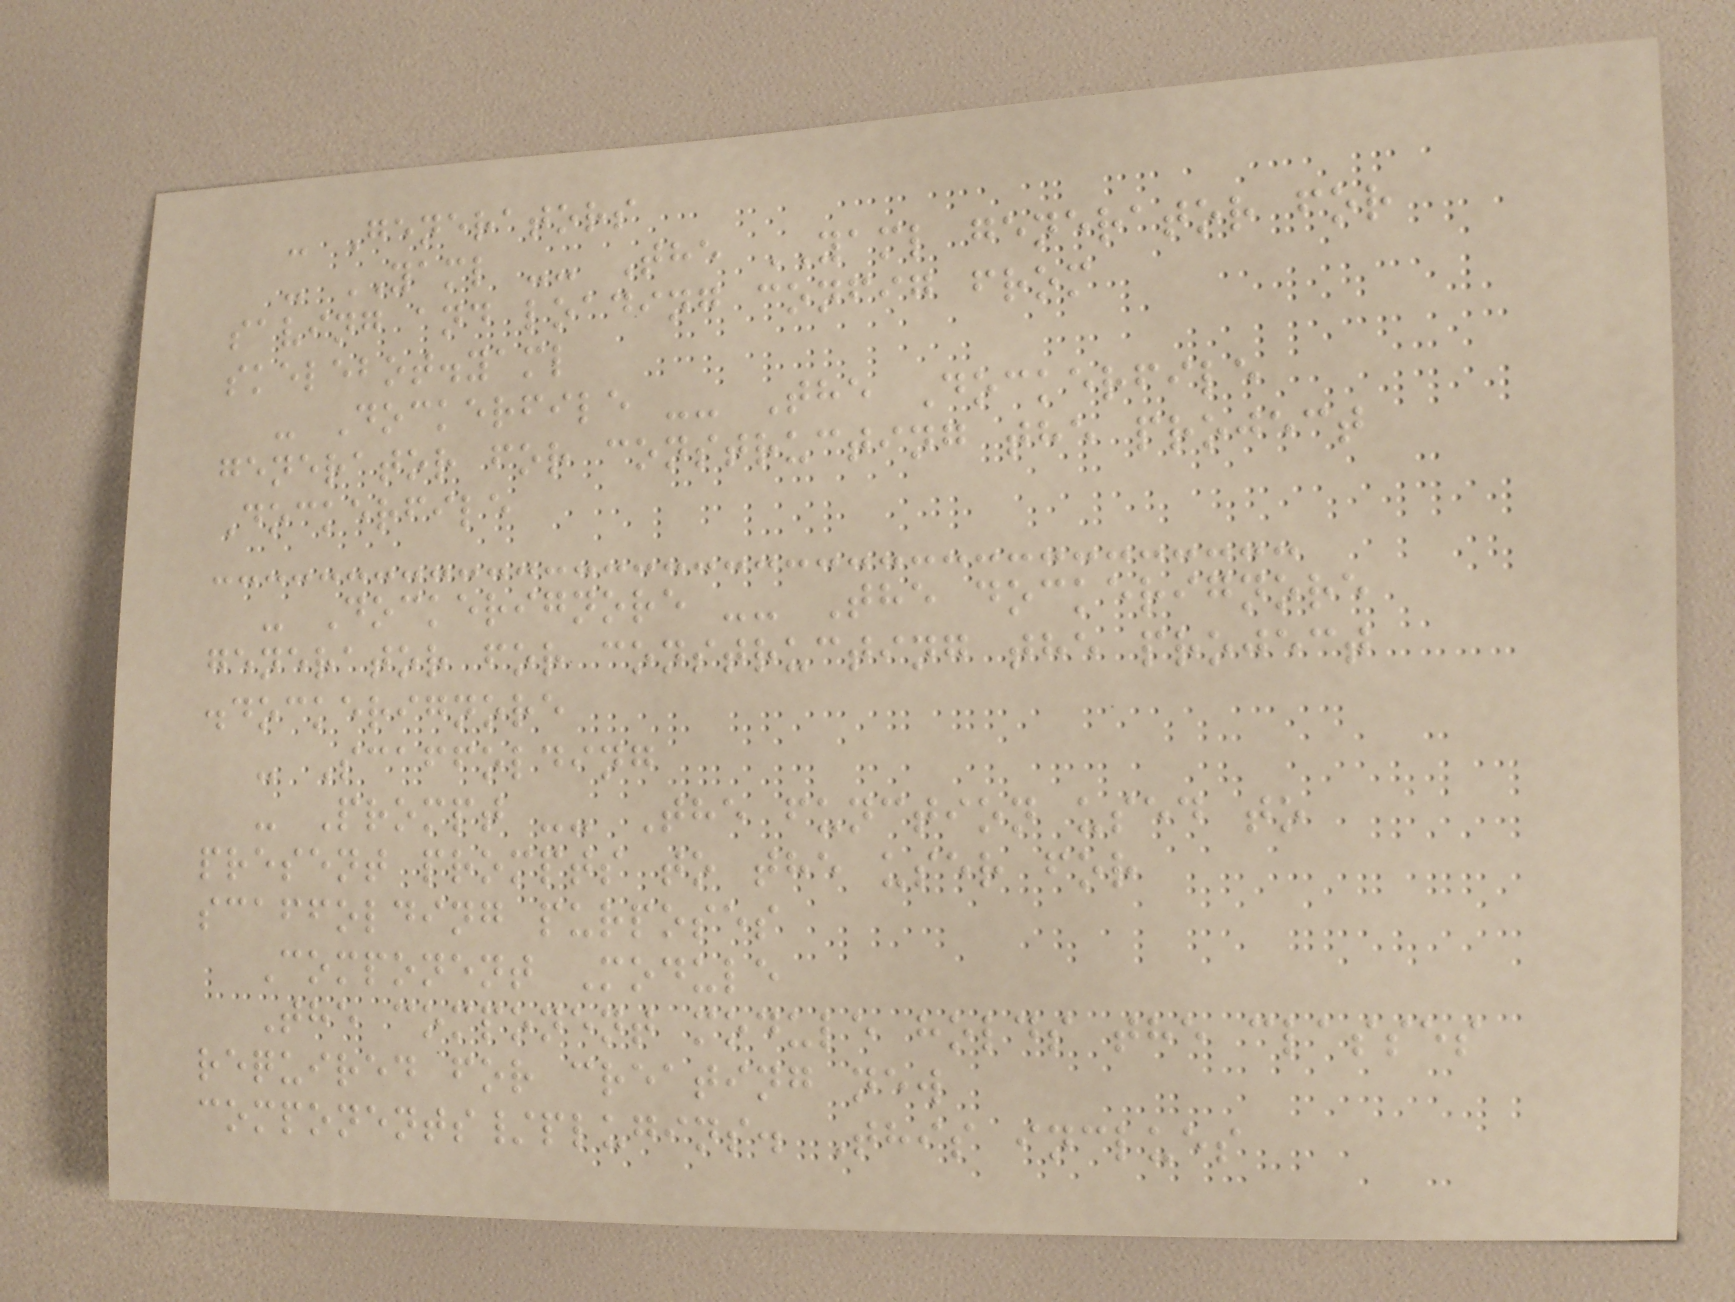- Generators
- YAML -- The YAML generator for
saving and loading config from
skelebot.yaml
- Dockerfile -- The Dockerfile
generator for constructing the project
Dockerfile
- Dockerignore -- The dockerignore
generator for constructing the project
.dockerignore
- Scaffolding
- Prompt -- The function used to
present prompts to the user for
scaffolding purposes
Component Module
The component module holds the classes
required for creating new
components/plugins. This inclues
